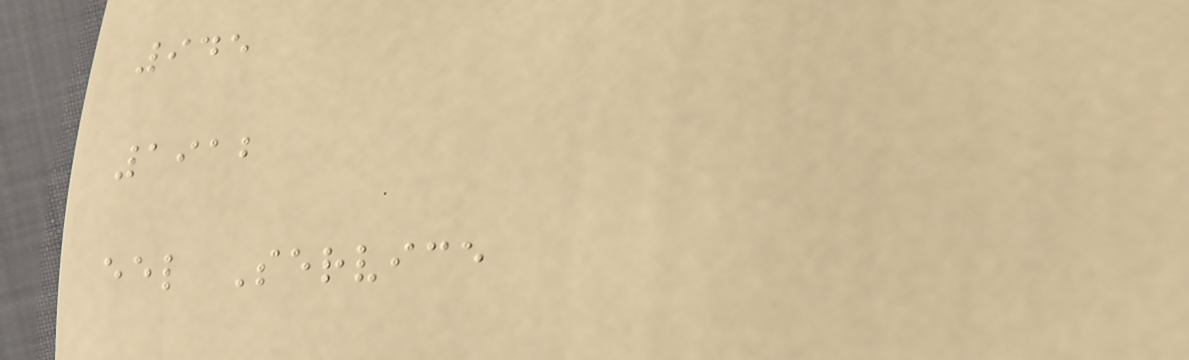945
1912
eel Service
